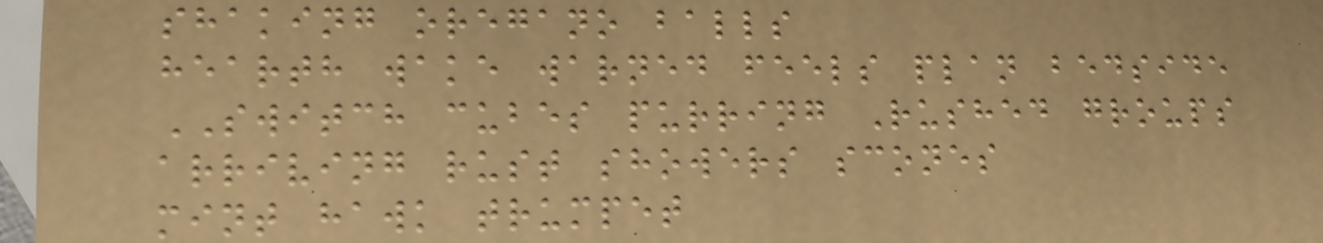shaking oregano balls
hearth wake warned feels plan bedside
SWITCH cubes purring Rushed groups
arriving rust showers scones
mint hawk trumpet
